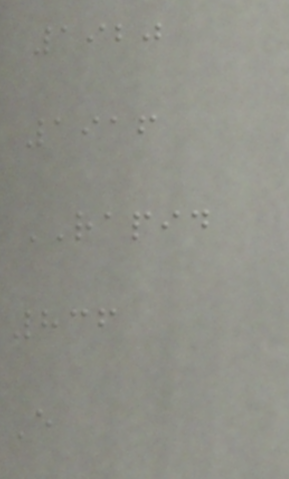1920
1916
RAPID
836
E
